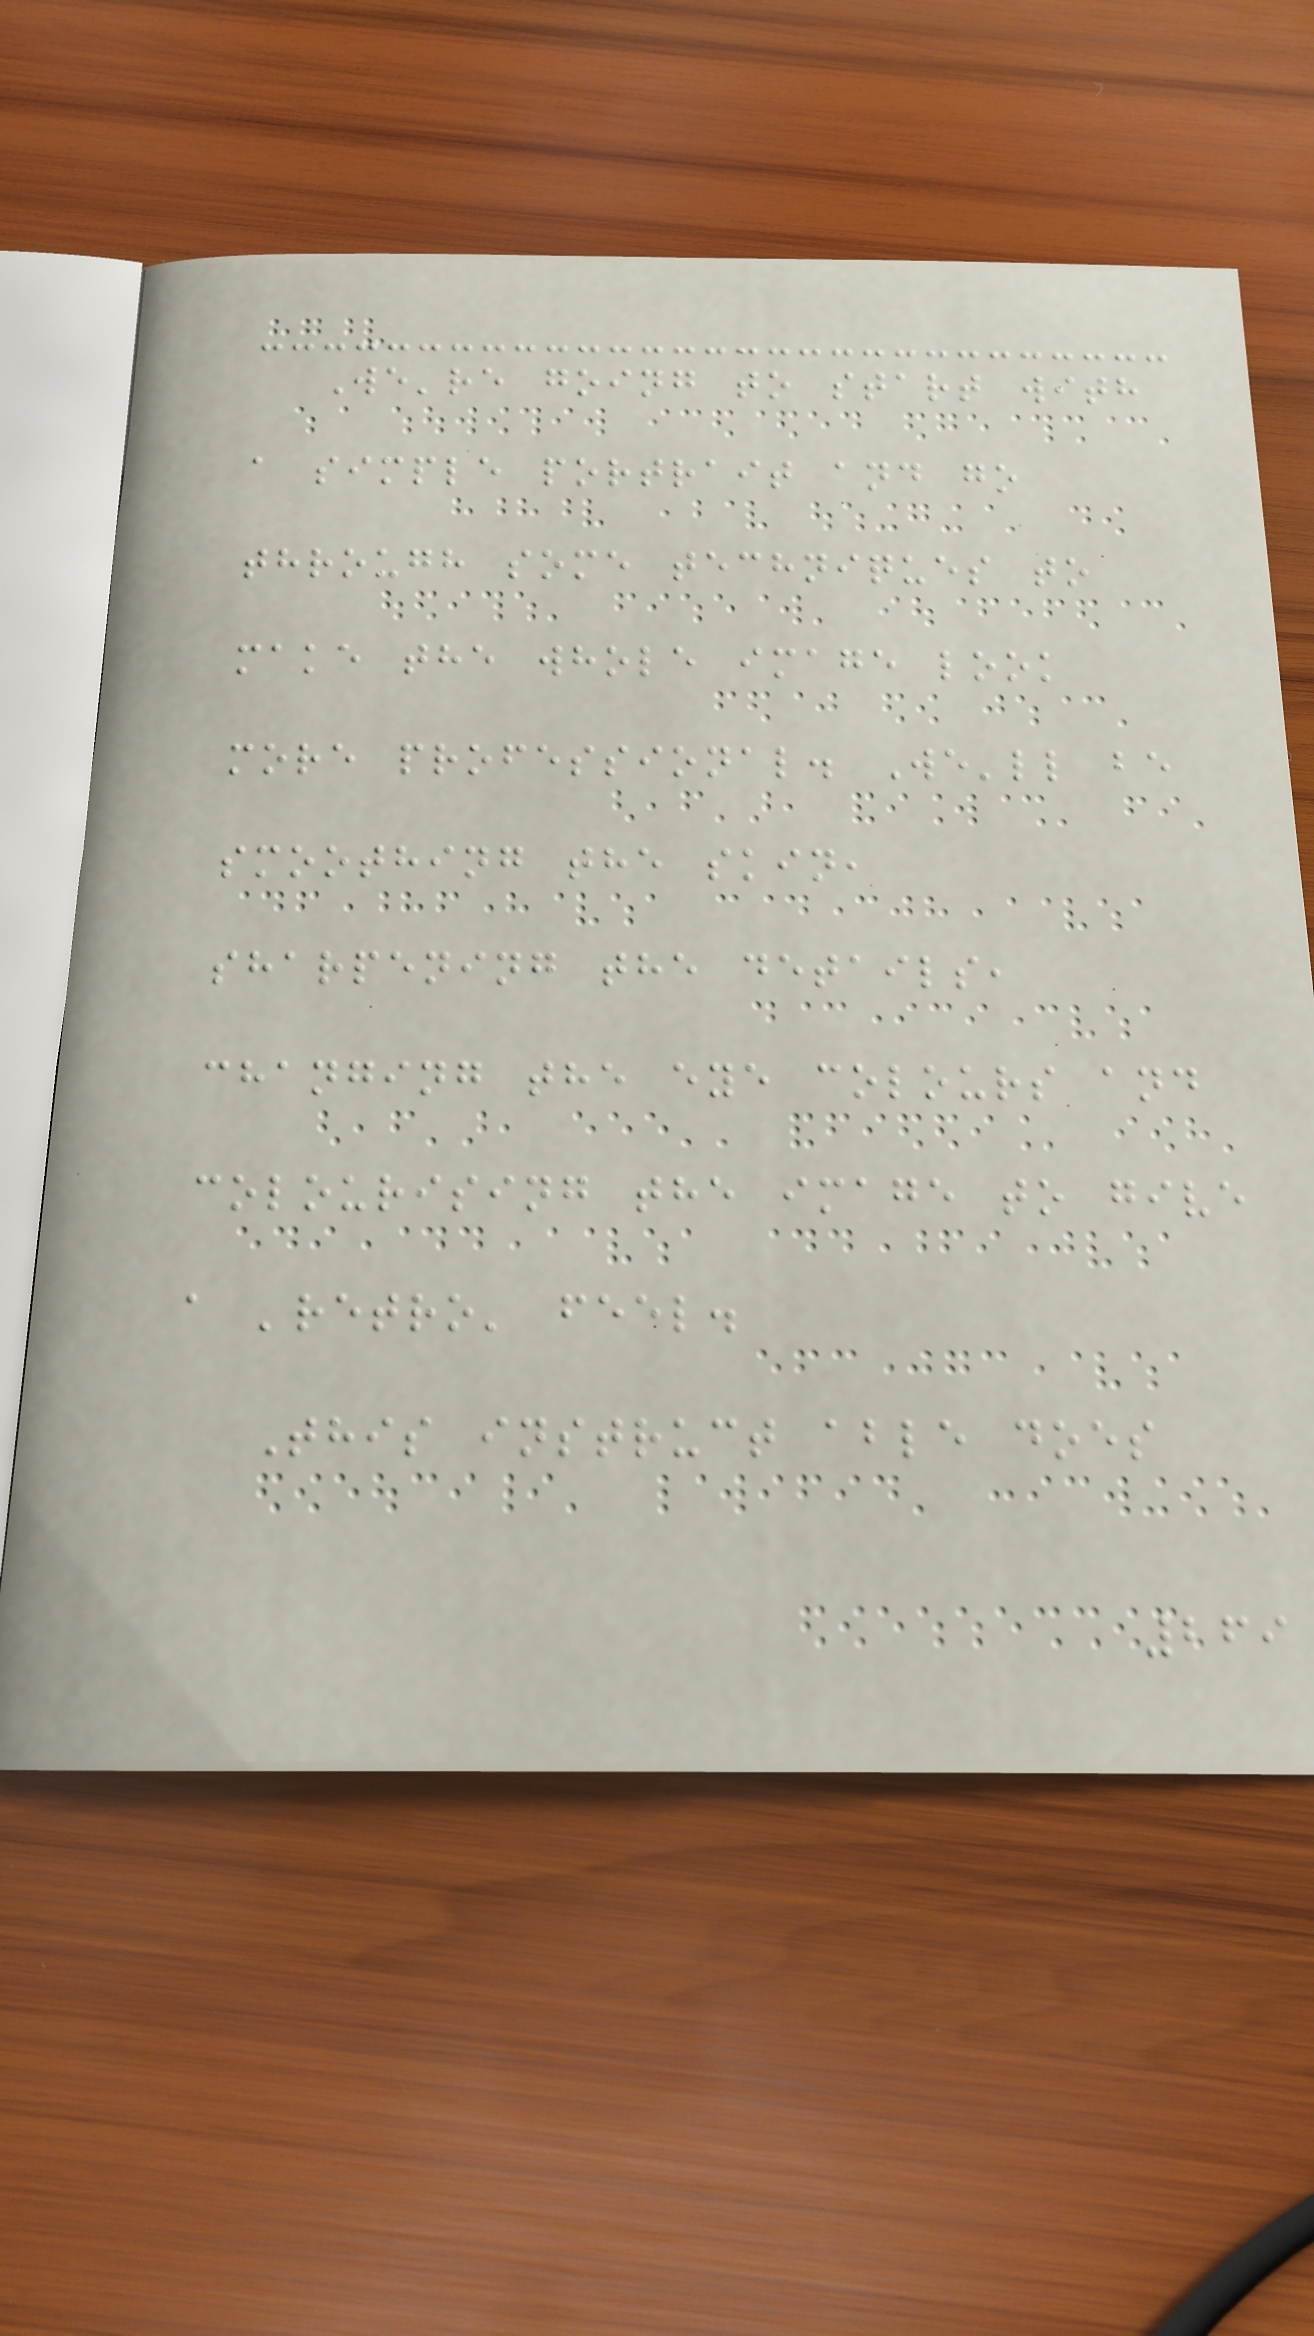We're going to start with
a simple portrait and go
through some techniques to
make the whole image look
more professional. We'll be
smoothing the skin,
sharpening the details,
changing the eye colours and
colourising the image to give
a 'retro' feel.
This instruct able does
269
